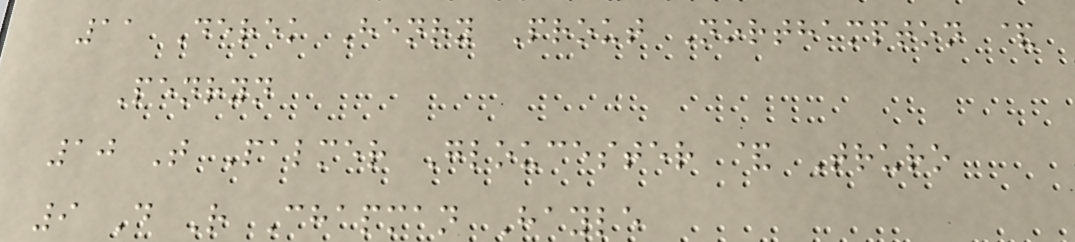11 Derek Henry Prout Northampton &
Penryn
10 T Palmer Gloucester & Truro
9 D R Chapman Hayle
